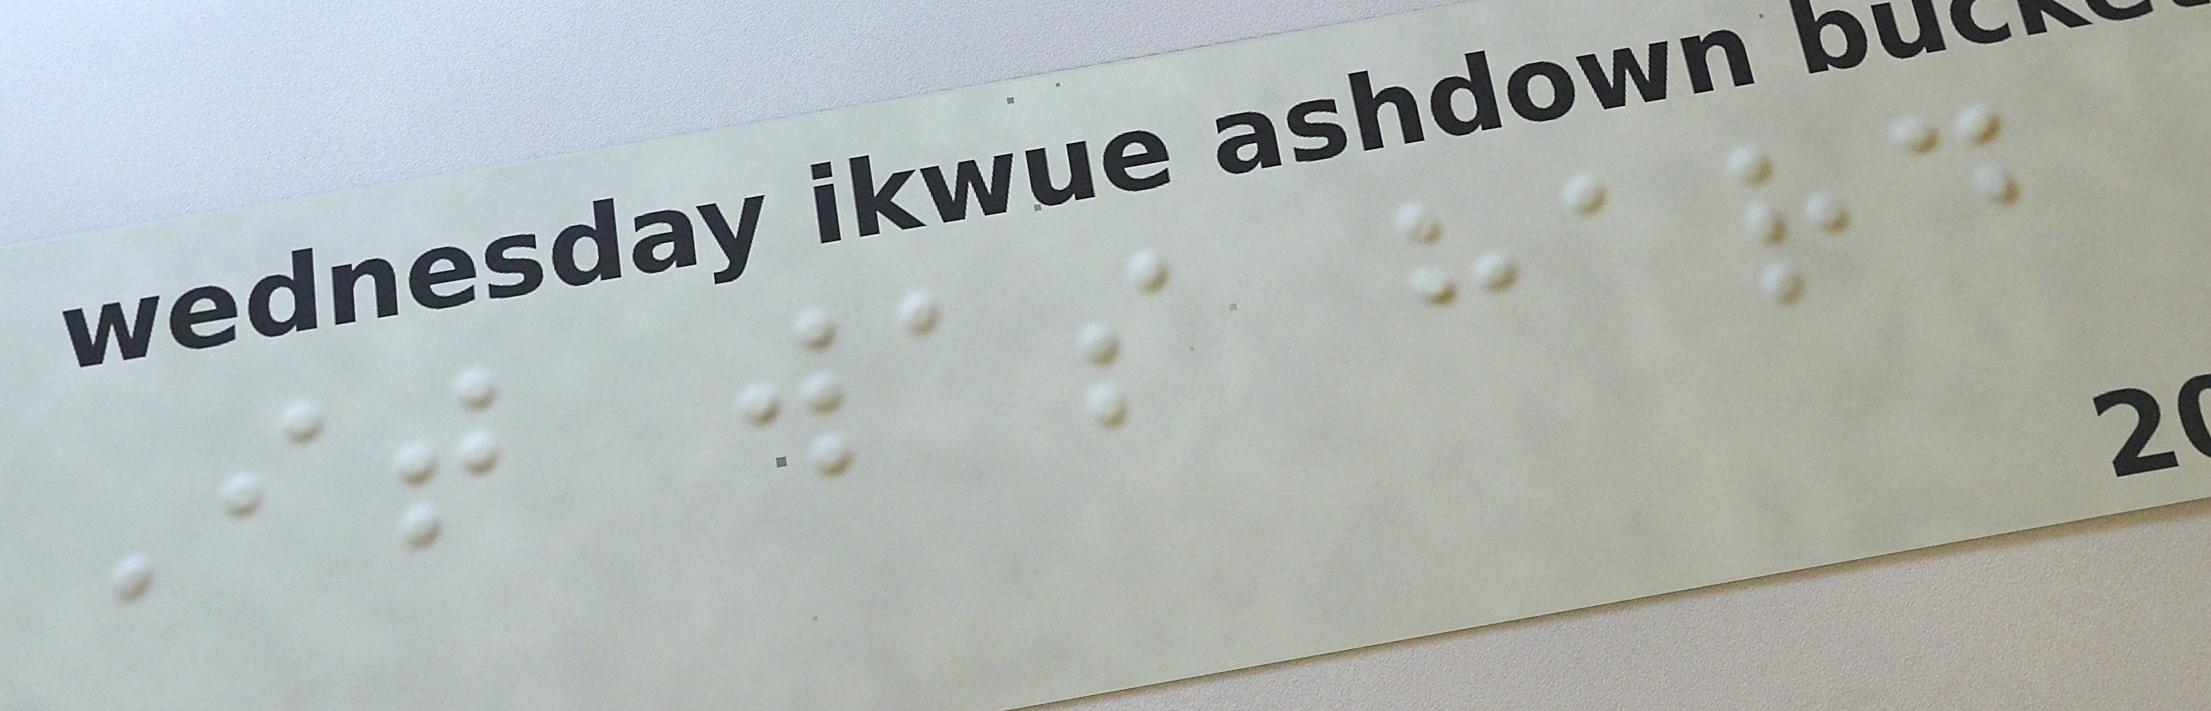It was hard
